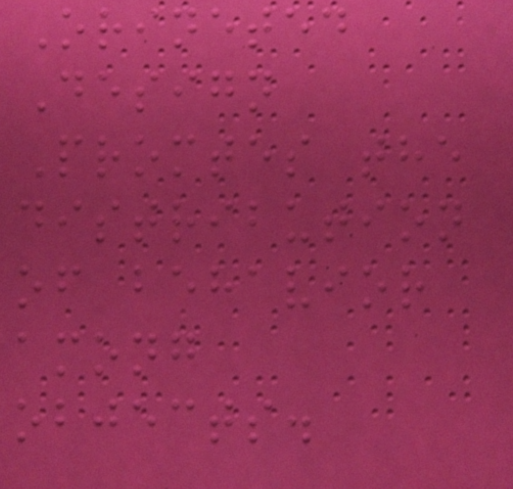Orineted
Design
Promtes the
distribution
of behavior
among
objects.
